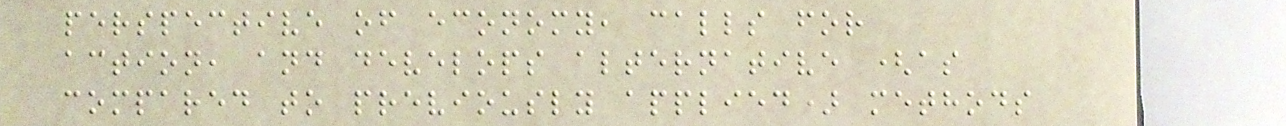perspective of economy, calls for
action, and develops alternative (as
compared to previously applied) methods
